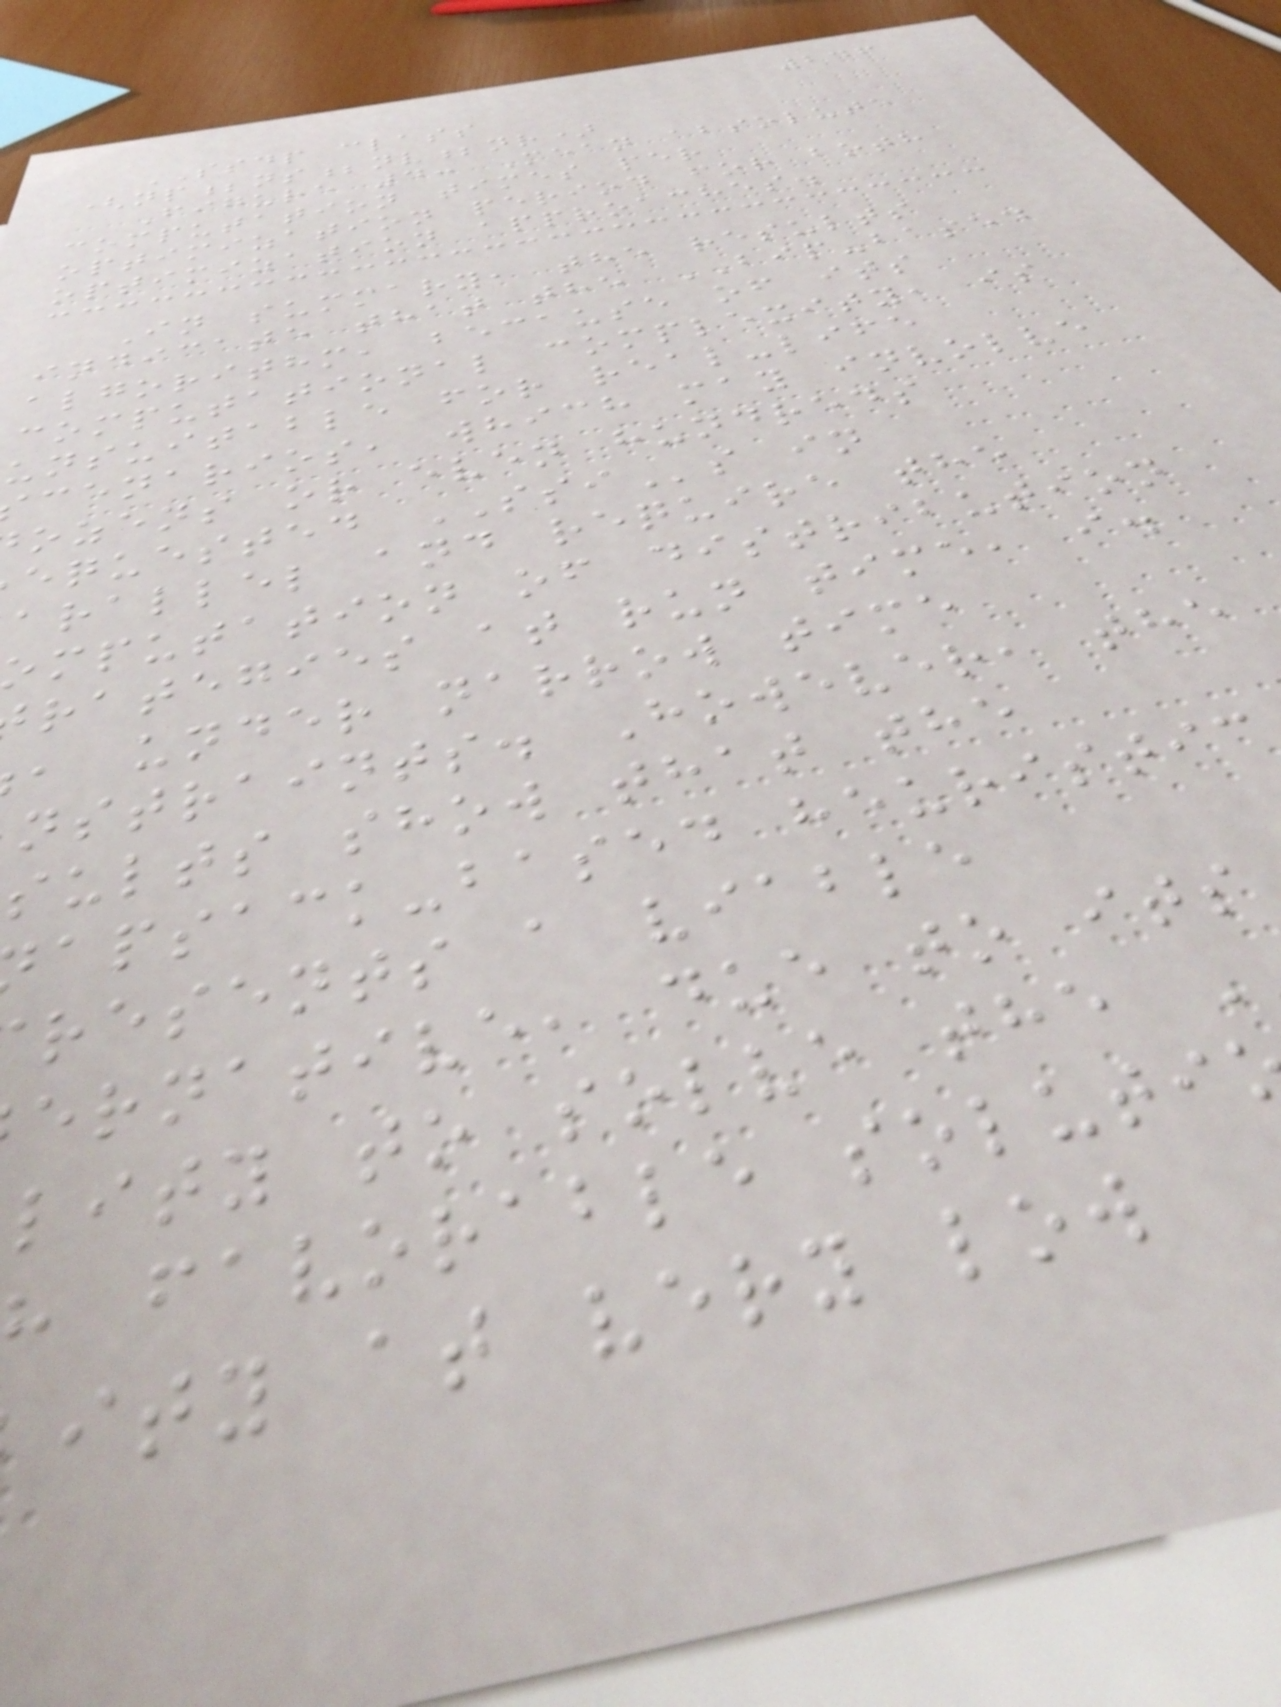246
SSDP class
(np;ns;nv;nr)
Figure 4: Mean absolute
computation times per
optimization period for both
optimization approaches.
In summary, the results
indicate that the BIP-based
algorithm, because of its
computational complexity, is
unsuitable for real-life
cenarios, which may involve
ozens or even hundreds
equested SSIs in
arallel and require the
mputation of distribution
rategies at run time, i.
, under narrow time
nstraints. However, the
sults show that the
apsack-based heuristic
resents a viable
ernative, due to its
lity to solve the
favorable soluti
ity at very low
